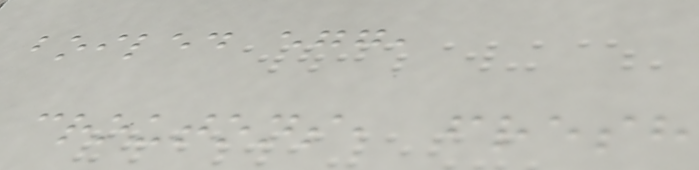boiled egg,
croutons, fresh
